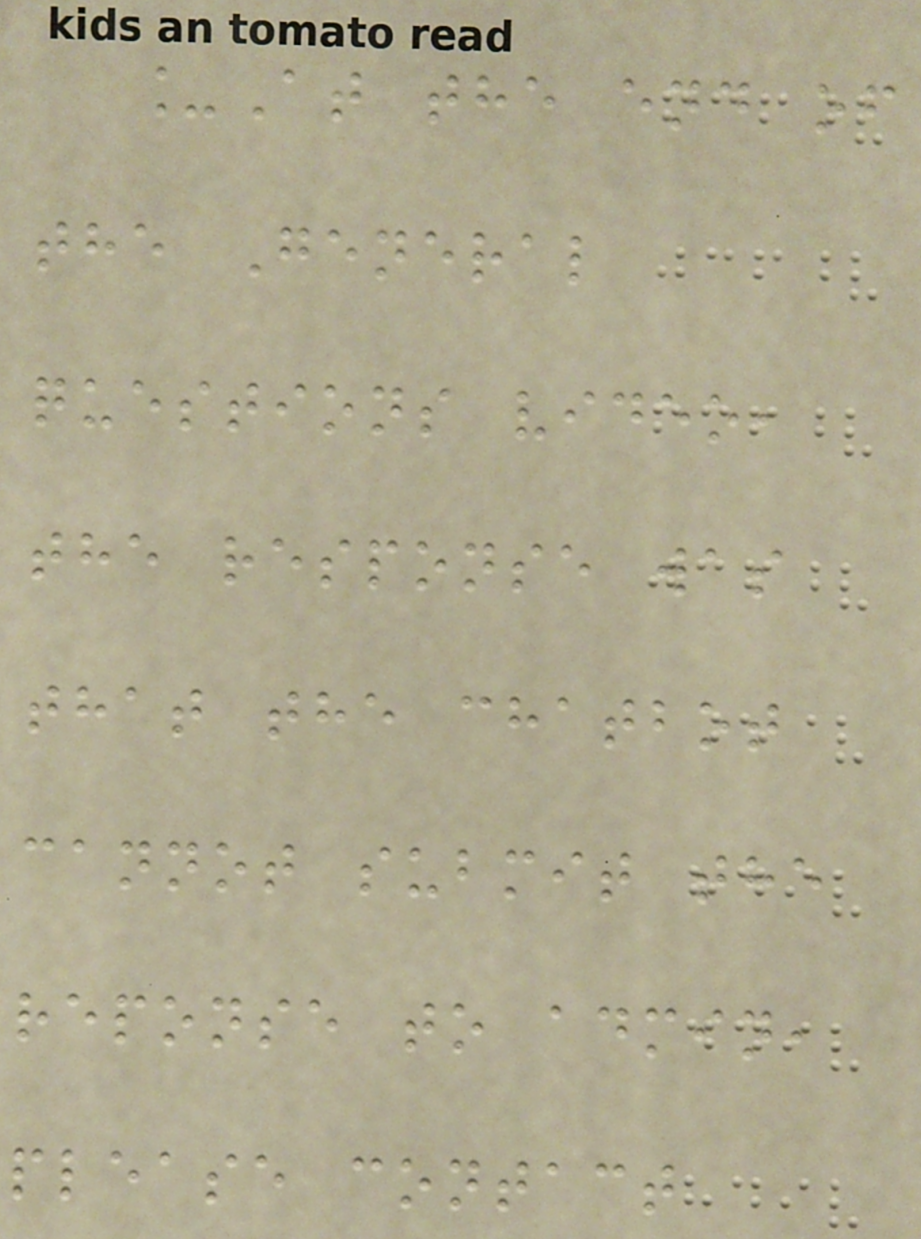_At the end of
the General
questions video,
the response was
that the chatbot
cannot submit the
reponse to admin,
please contact
